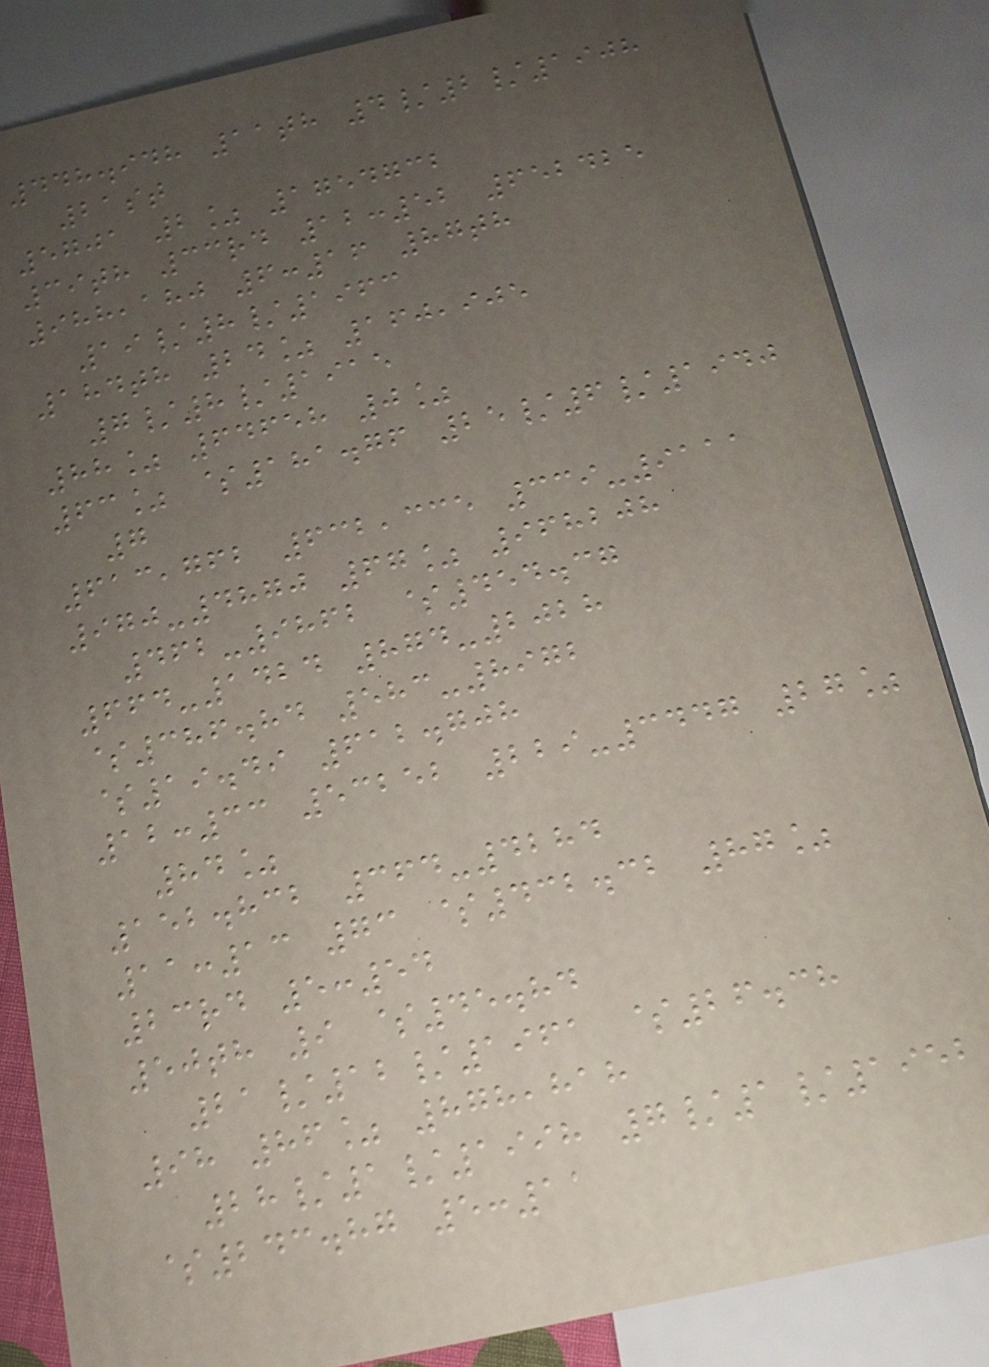448.948 11th 4/2/1908
21st
5701 2% 1754732
39th 33rd 12:52 652425
988,180 6:16 87th
19/8/1963
184th 24% 160,905
7/8/1915
88% 64658 0%
63% $181.76 25/6/1940
7
613,762 632,335 339-9111
970-4870 67% 968208
462-9862 $454.37
664-1424 874-2028
$386.84 583-8972
$19.49 612.708
12:33 53252 229-3447 27%
84%
152.832 364-4284
11:13 73 $432.32 87%
23rd 5:54
50th 9 $45.84
21/12/1961 $26.38
98 86% 878,818
28/1/1998 7/1/1952
$243.87 5:11
